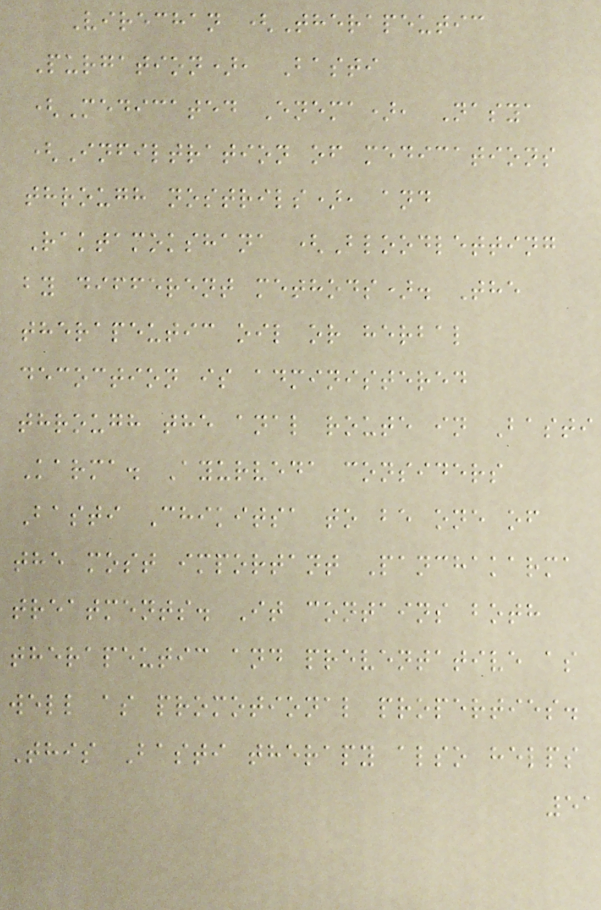Virechan (Therapeutic
Purgation), Basti
(Medicated Enema), Nasya
(Infiltration of medications
through nostrils), and
Raktamokshana (Bloodletting
by different methods). The
therapeutic oil or herbal
decoction is administered
through the anal route in Basti
Karma. Ayurveda considers
Basti Chikitsa to be one of
the most important Panchakarma
treatments. It contains both
therapeutic and preventative as
well as promotional properties.
This Basti therapy also helps
51
